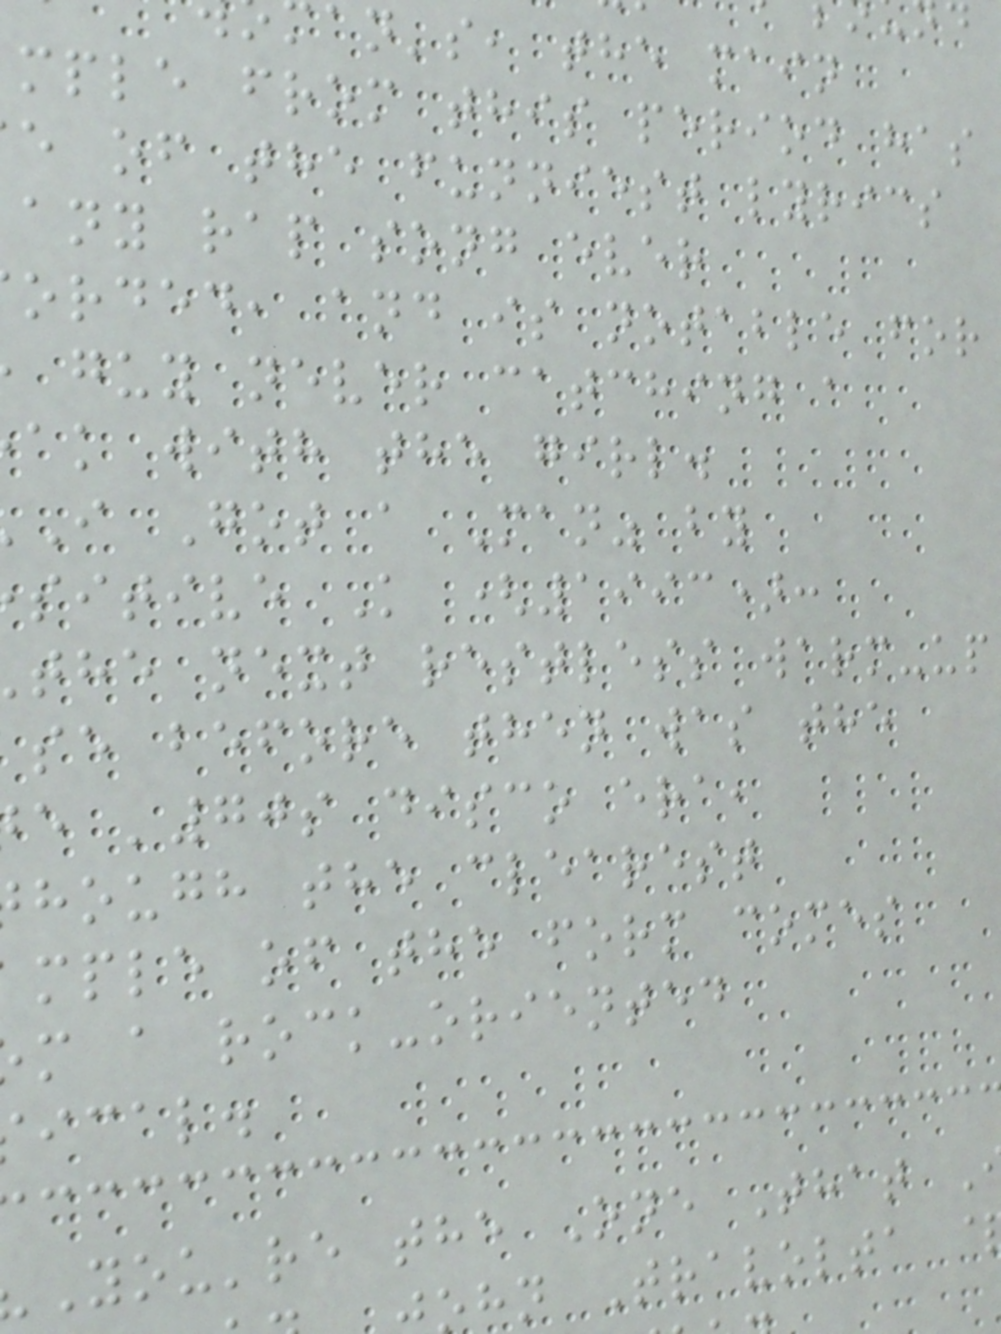an's, the main
mple from this period has
e of the funniest lyrics
any rap song ever
orded, and is notable for
guy never catching a
ak with the girl.
I Got a Man" by
sitive K (1993):
the next restless warm-up
se before then was the
e '70s disco era,
hough the clearest
mple of the form comes
m a rock-oriented
ical.
You're the One That
hn Travolta
